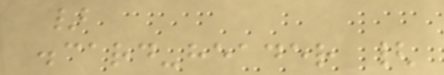}
.card-header {
